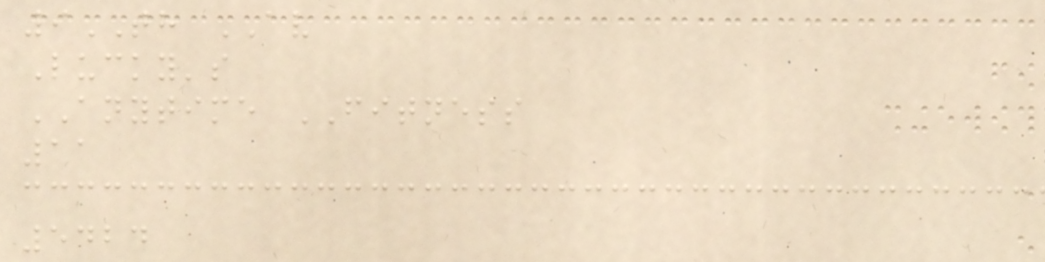9TH AV
Lucky's
ANYTIME FITNESS
11
5424
